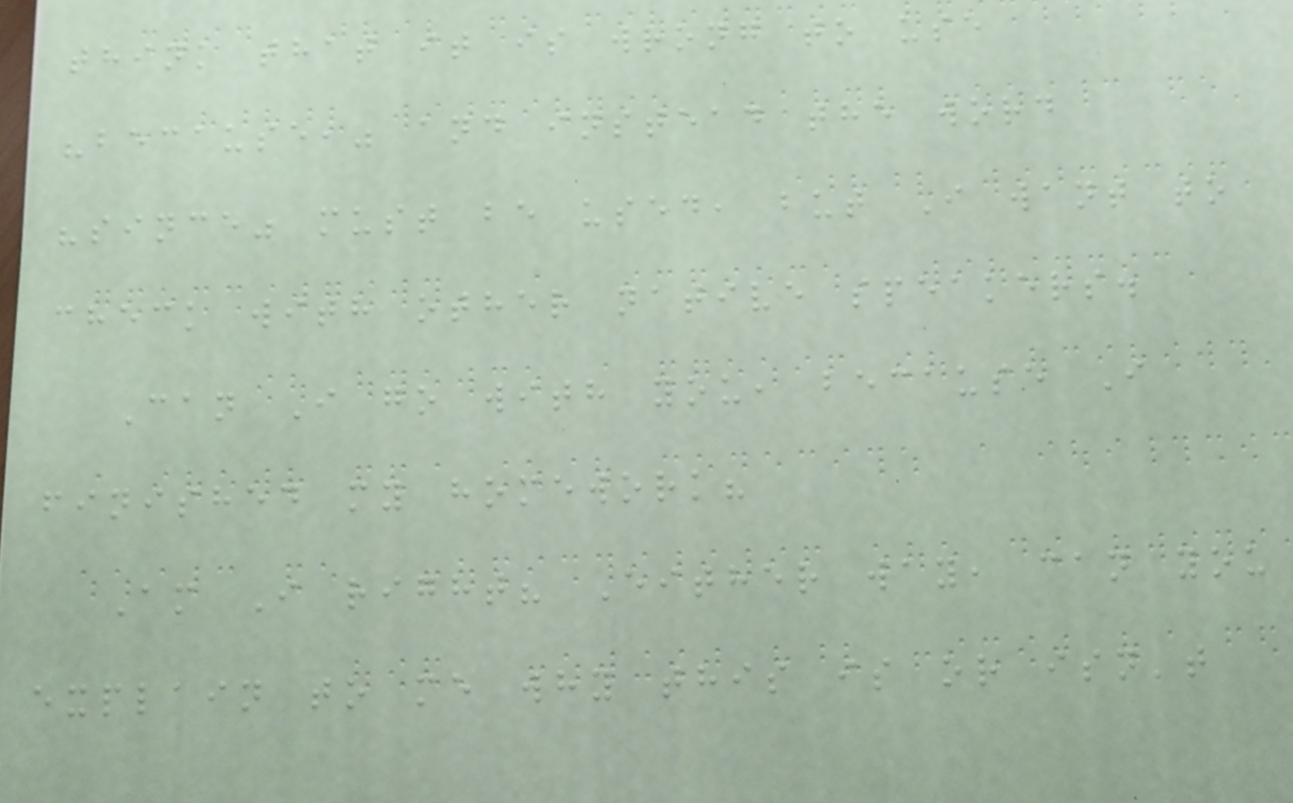think that it is wrong to use
"because," and instead the word
"since" must be used, but I want to
check with other native speakers.
Can I go with you, because I
finished my homework?
Am I right? Either way, can you
explain to me why this is or isn't
